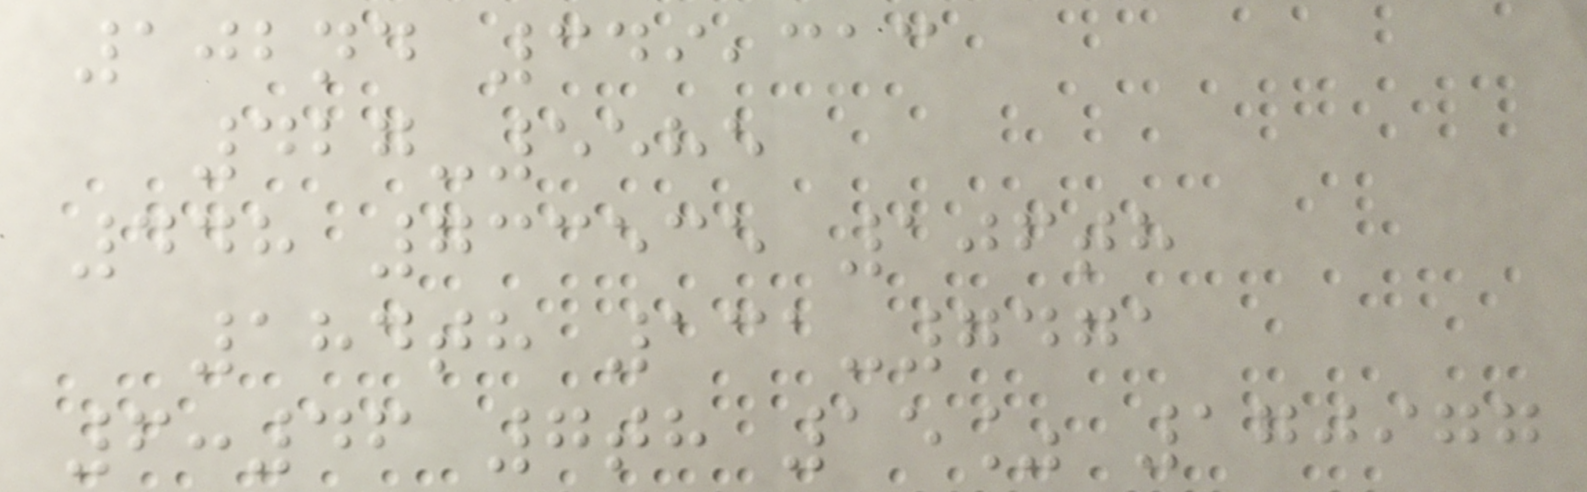102nd 349,313
427-5585
448 733535 106th
184th 131-7471
6:46 7th 15% 170977
